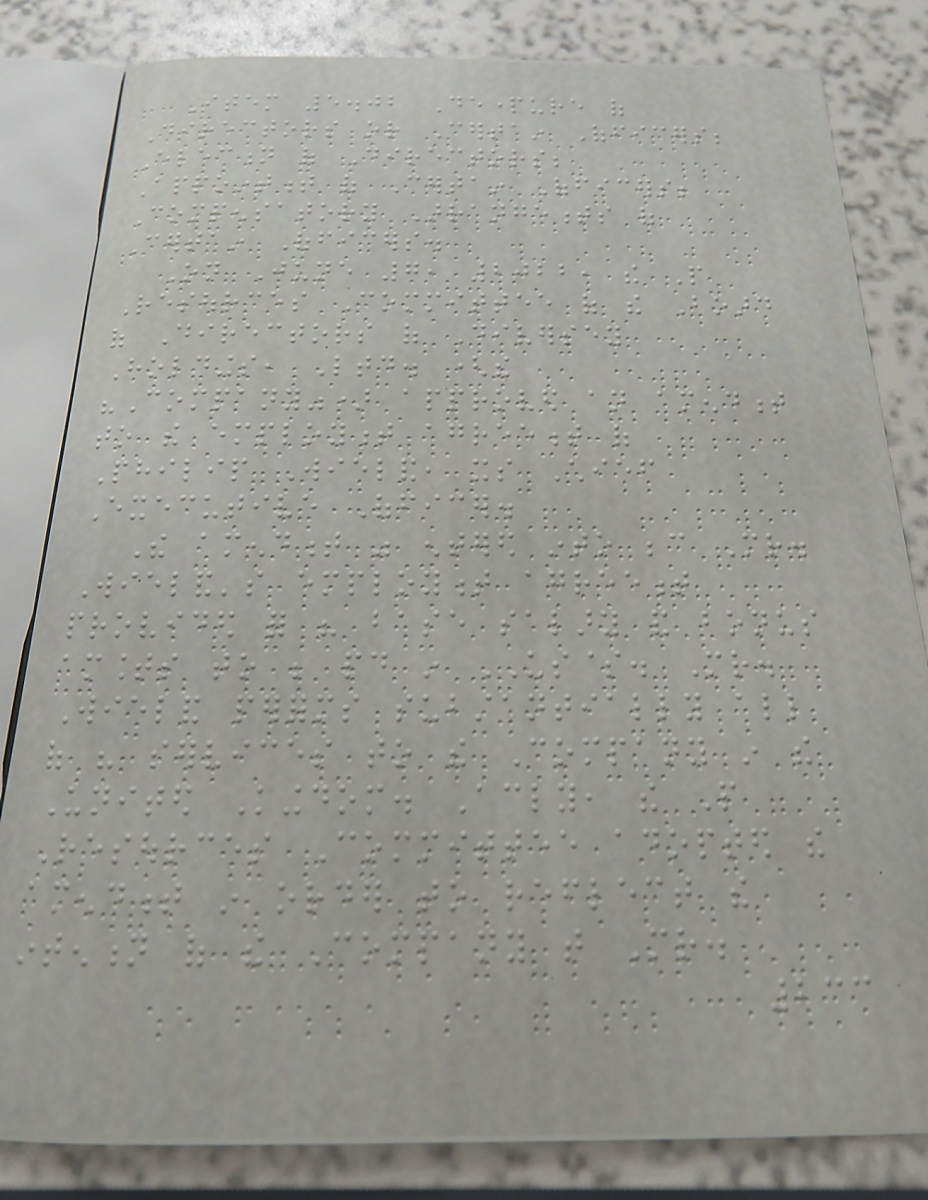Item 5.02 Departure of
Directors or Certain Officers;
Election of Directors;
Appointment of Certain Officers;
Compensatory Arrangements of
Certain Officers.
On June 7, 2022, the People
Resources Committee of the Board
of Directors of Diversey
Holdings, Ltd. (the
"Company") approved an amendment
to the employment agreement of
Philip Wieland, its Chief
Executive Officer.
The amendment was entered into because Mr.
Wieland's employment agreement
provided for his base salary and bonus
amounts to be paid in US$. Mr.
Wieland performs substantially all
of his services to the Company in the
United Kingdom. Accordingly, the People
Resources Committee adopted the
amendment in order to reflect the
intention of the Company that Mr.
233
